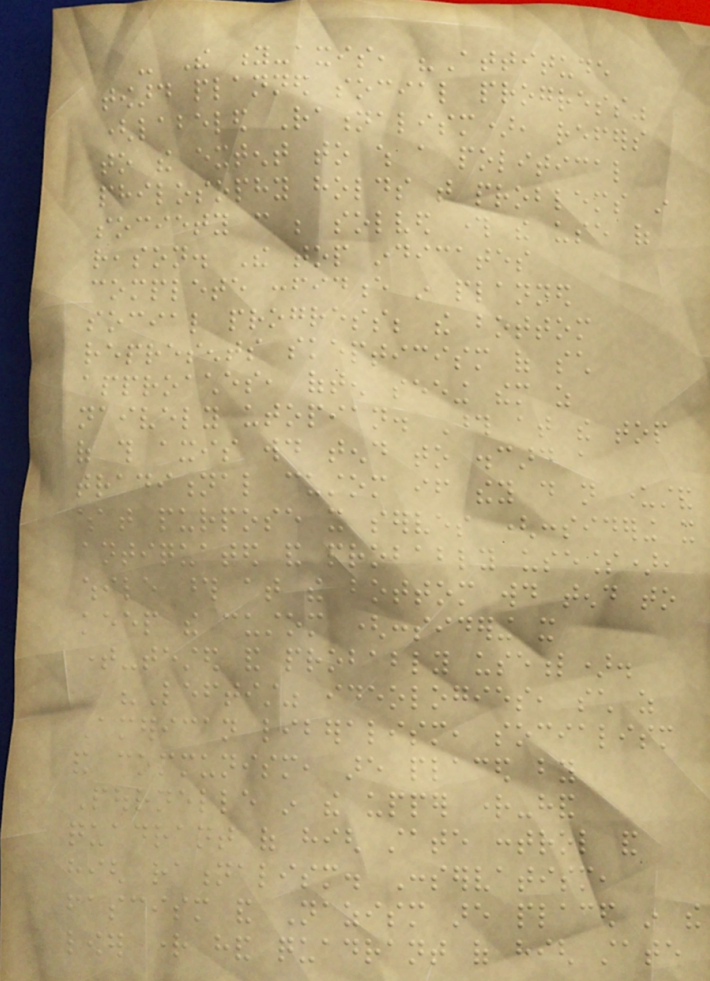- The y-axis, "Attitude
toward planned social progress"
(labeled Rationalism), refers
to the extent to which a political
philosophy holds that problems in
society can be solved through the use of
reason. The top indicates
complete confidence in planned
social progress; the bottom
represents skepticism of such
approaches, often seeing them as
naively utopian. Those at the top
of this axis would tend to discard a
traditional custom if they do not understand
what purpose it serves (considering it
antiquated and probably useless),
while those at the bottom would tend to
keep the custom (considering it
time-tested and probably useful).
"Leftist" ideologies, such as
American liberalism, socialism
and communism, are placed by
Pournelle in the upper right-hand
quadrant of high state control and
high rationalism. Conservatism,
fascism and Nazism are placed in the
lower right hand quadrant of high state
